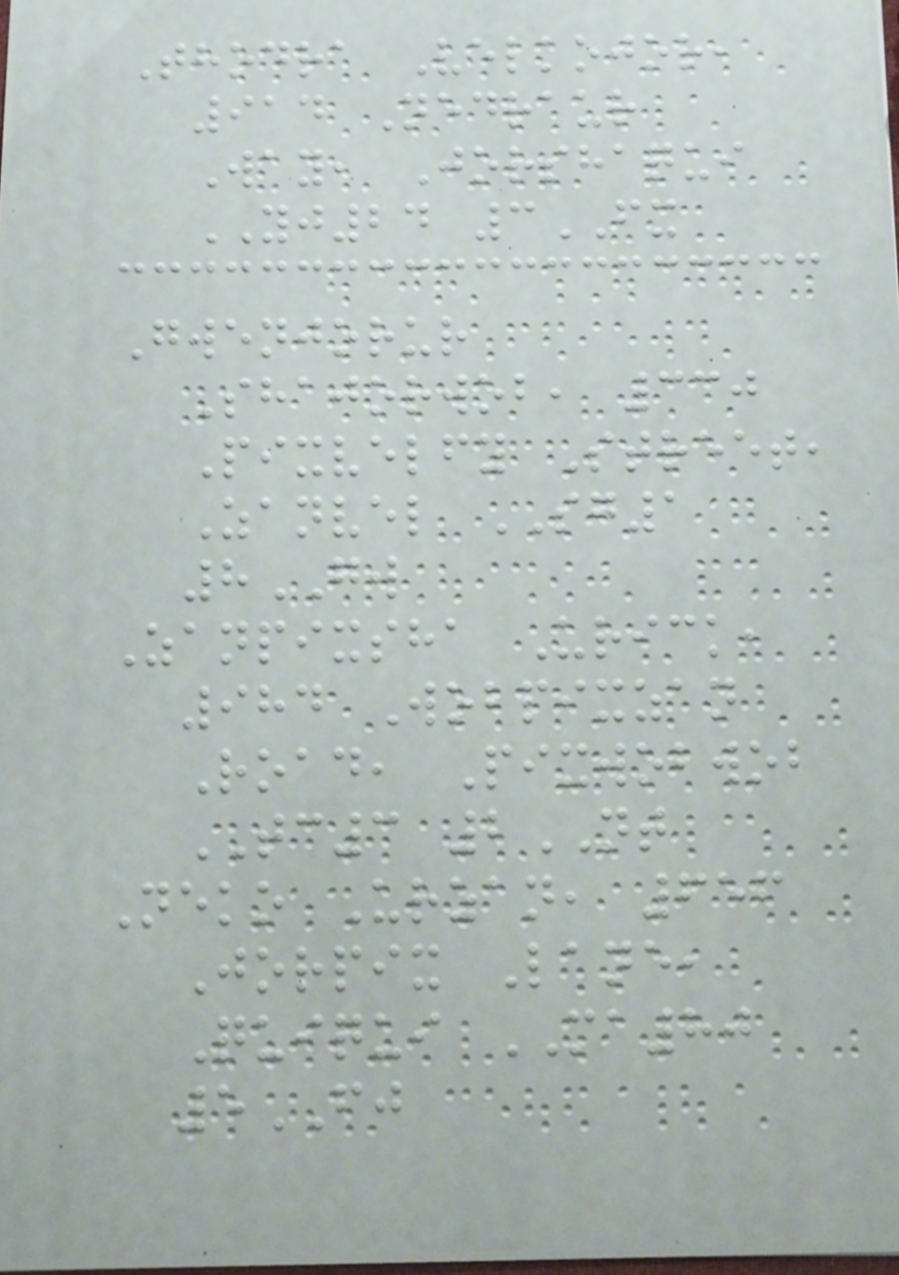Thodra Velkojor,
914 Nedraur
Way, Jorshaqui
YJ24 3FX
Gwenjorur
Shajorwob, 330
Pixvelfy Street,
Zanvel SG1
8GW
Zanpixsha Urick,
984 Wobpixzan
Road, Pixwobwob
TC3 2NT
Neko Urzan, 656
Jorpix Lane,
Quiqui MA80
5FJ
